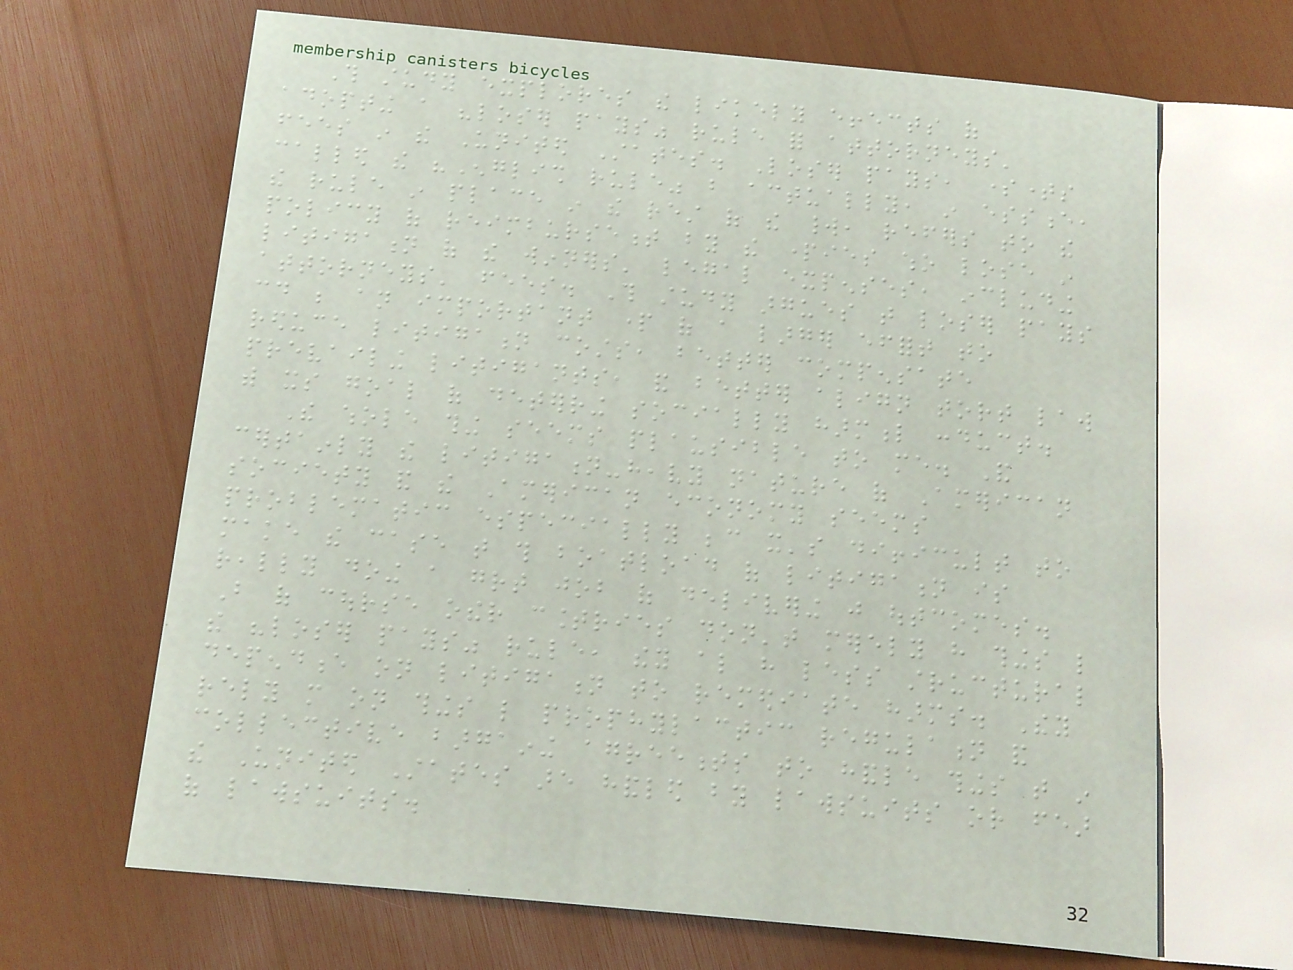This study explores the likely effects of
adopting a "loser pays" rule for attorneys'
fees in the United States. Loser pays, sometimes
called the "English rule" but actually, in essence,
the rule in place in the rest of the world, refers to the
policy of reimbursement by the parties who lose in
litigation of the winners' legal expenses, including
attorneys' fees. This study argues that loser pays
could be an important part of a larger effort to
reduce litigation costs, better compensate
prevailing litigants, and better align tort law
with its goal of deterring socially harmful conduct.
The whole thing seems plausible to me. And
certainly the litigation-heavy nature of American
society and the American economy seems
problematic especially because it's difficult to
make the case that this boatload of litigation is
really doing a great job of delivering just outcomes.
But of course other countries don't merely have things like
the "loser pays" rule, they also have less structural
dependence on litigation to remediate harms. They
rely more on things like prophylactic regulation and
collective bargaining agreements to handle things that in
the United States are handled by lawsuits or fear
of lawsuits.
